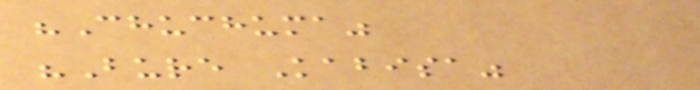"Chuchuma"
"Bure Kabisa"
